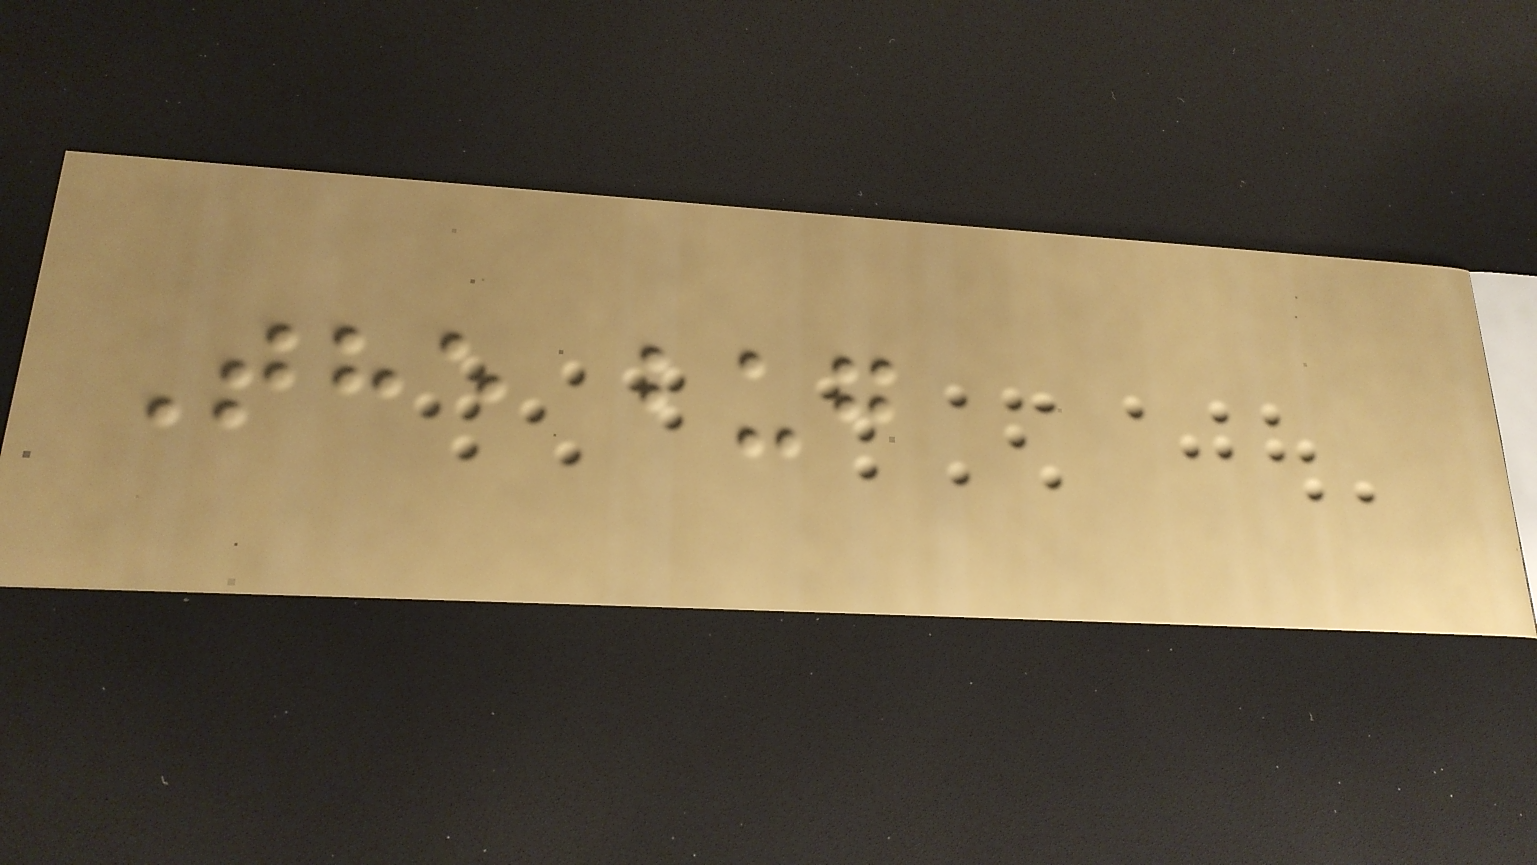The bug
